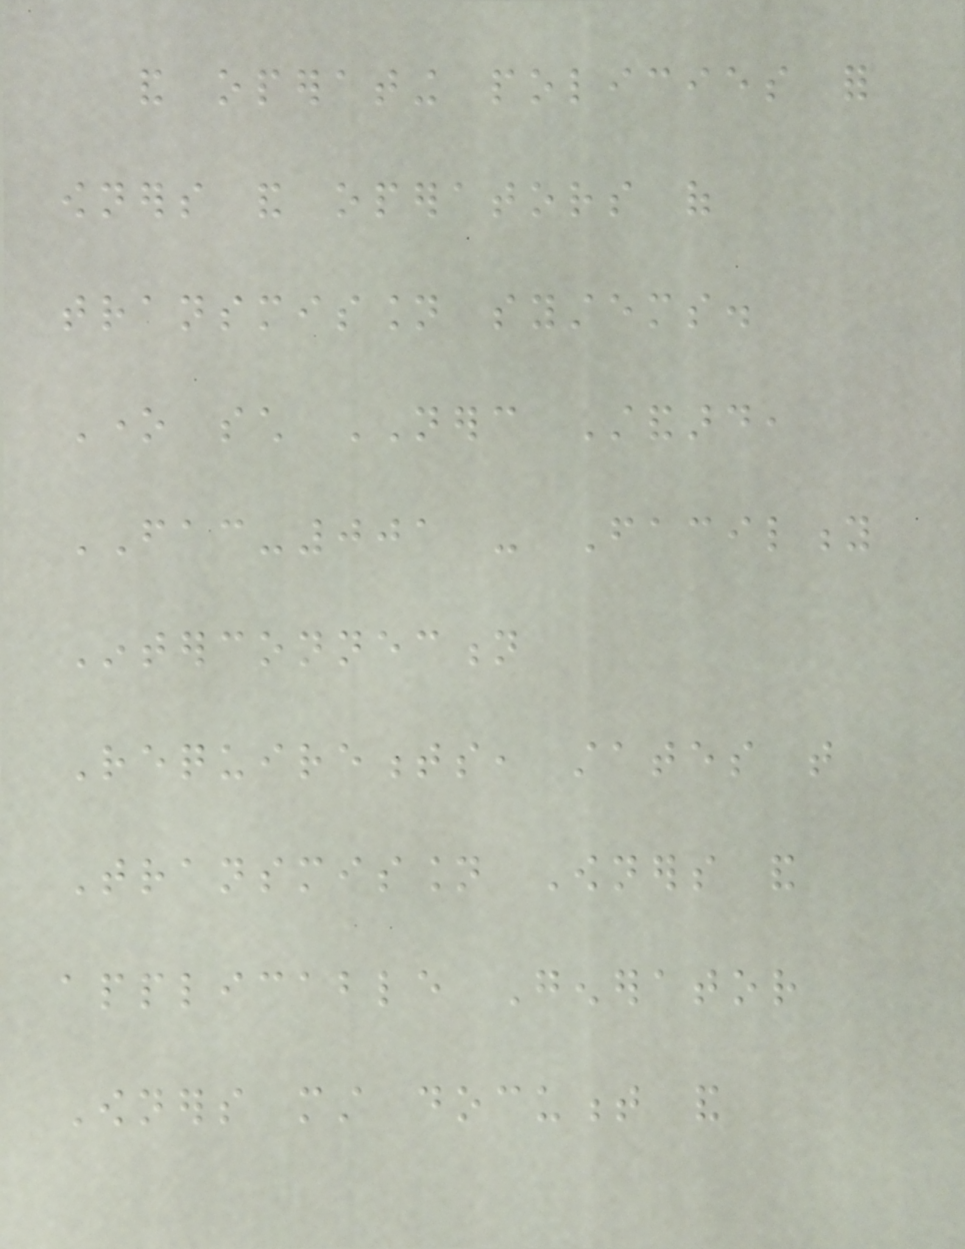and operating policies for
owners and operators of
transmission systems.
One such NERC Standard,
FAC-001 - Facility
Interconnection
Requirements, states that
Transmission Owners and
applicable Generator
Owners must document and
